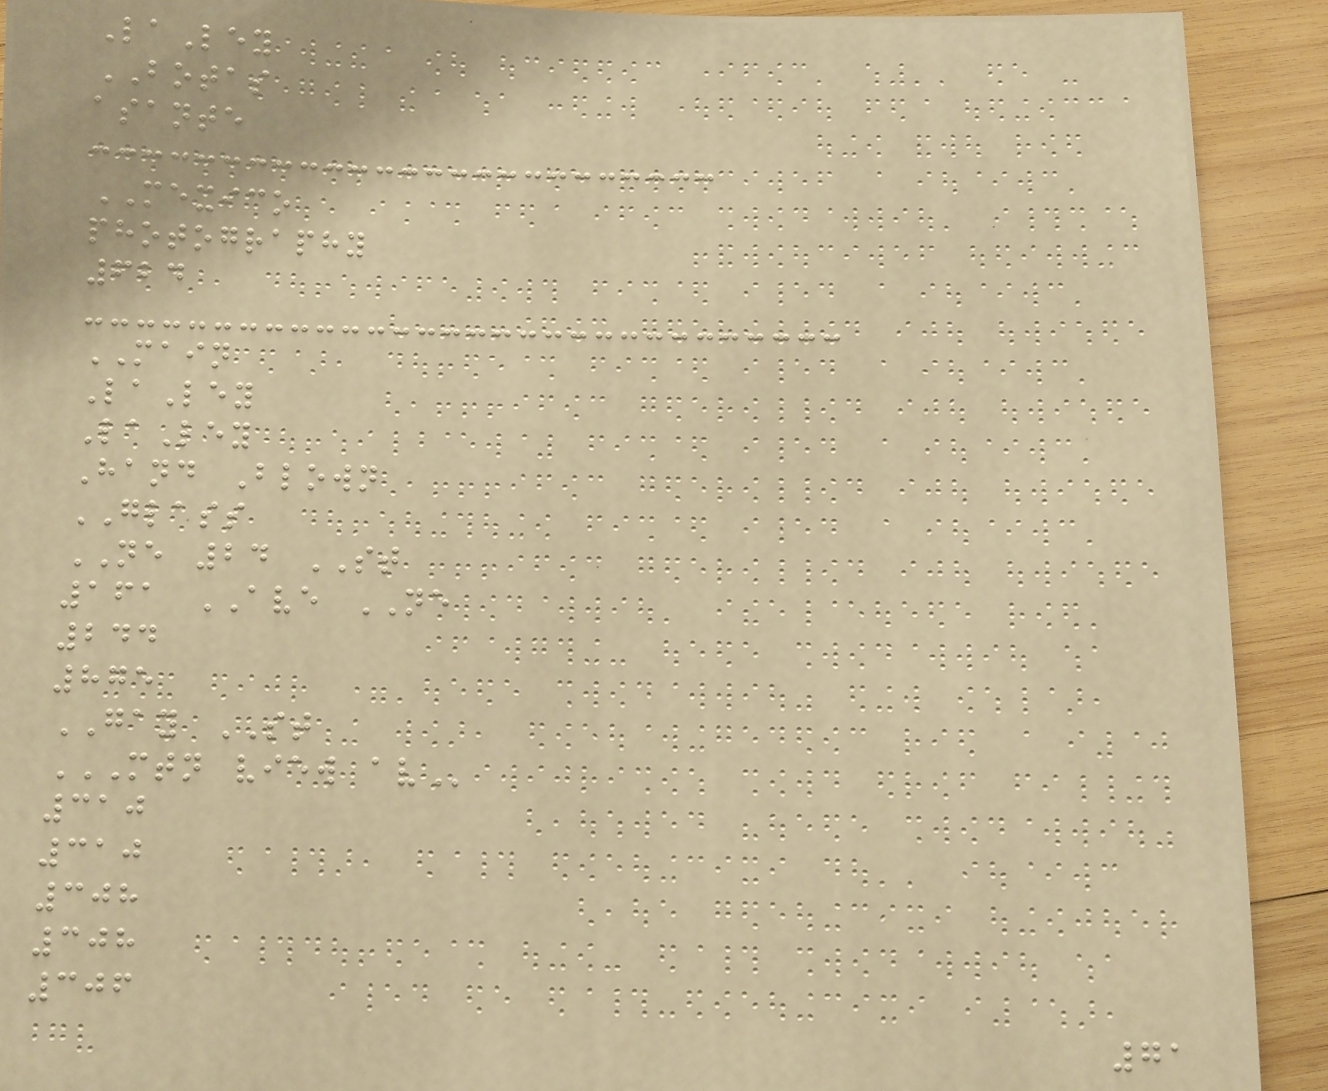LaLey
BOTAS
asante
MEXICO
photography
624
MAIN
LaLey
LaLey
Hand Blown
GLASS
NE 24 ST
161 AVE NE
244
875
GAY ST
MTN VIEW AV
310
310
308
308
306
71
